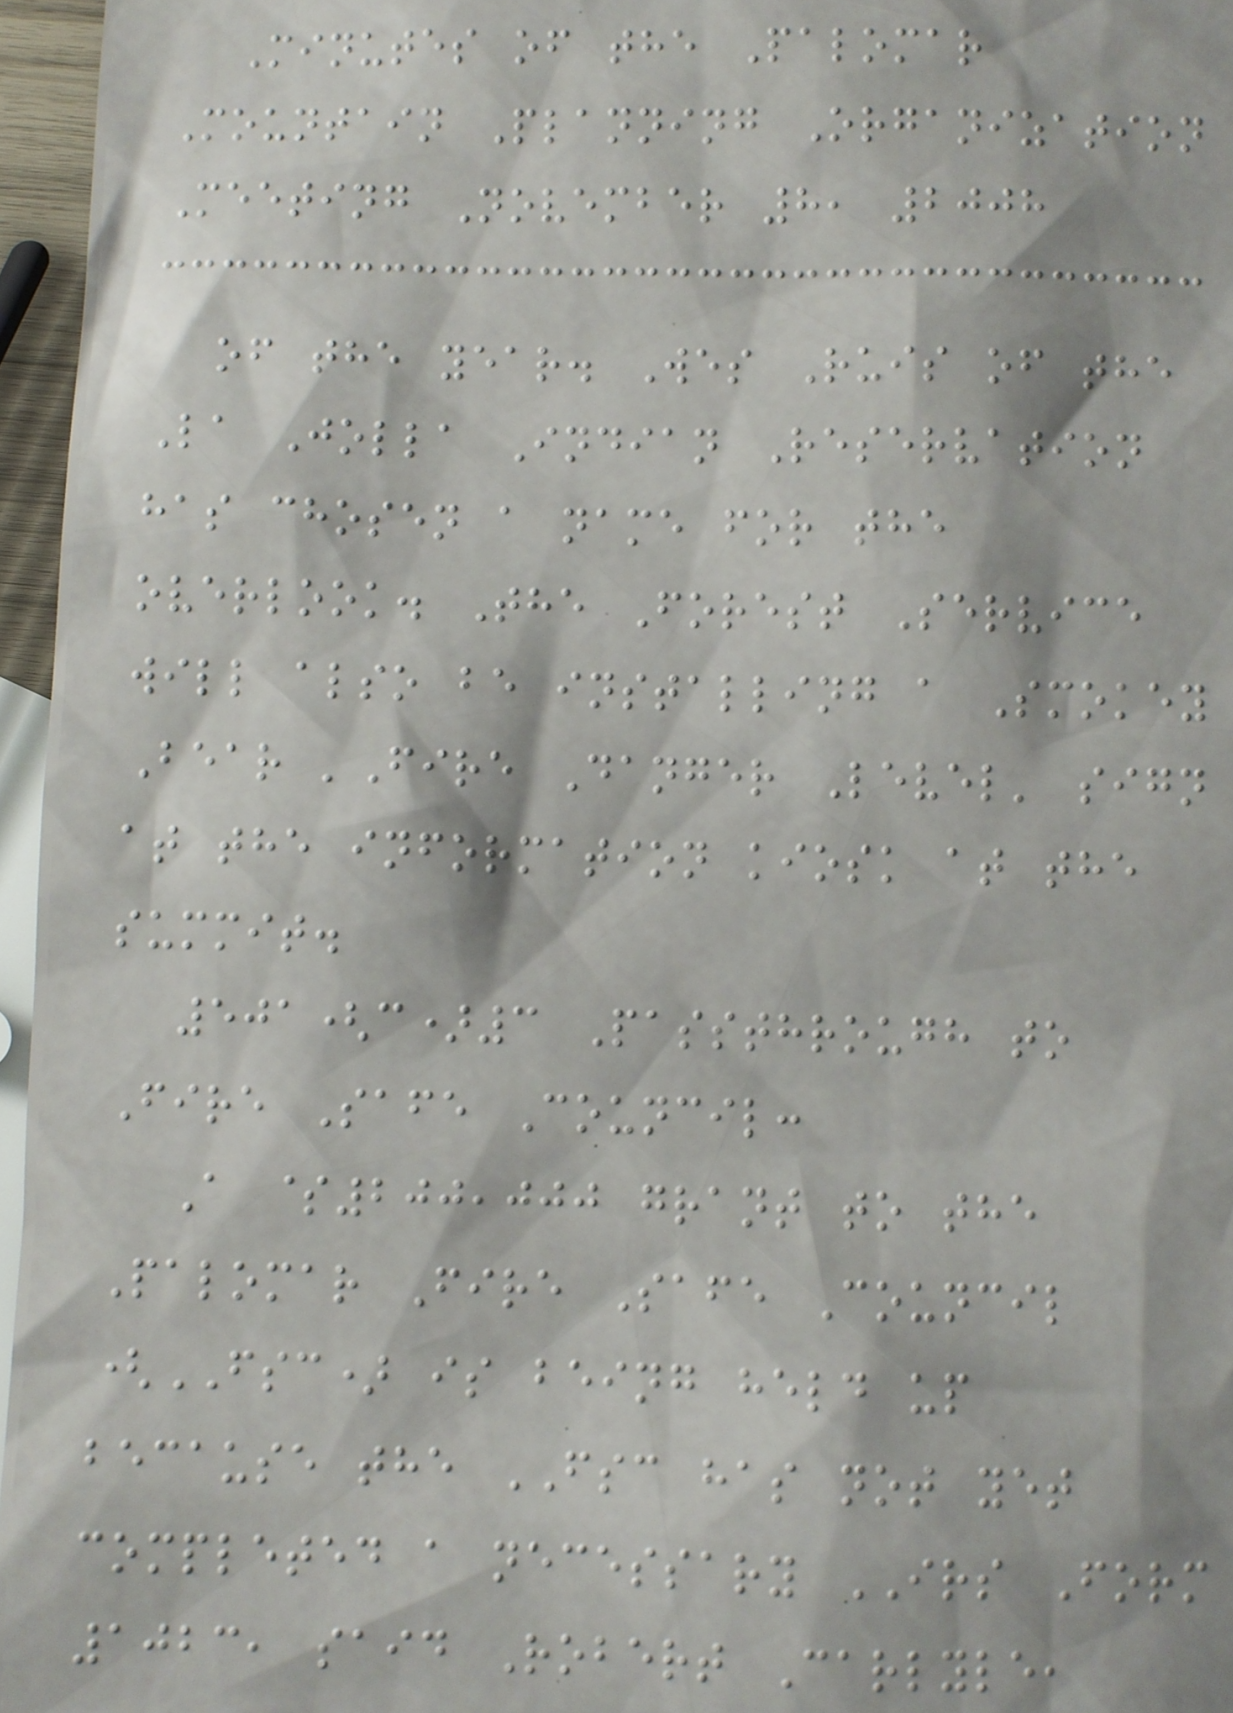Minutes of the Palomar
Mountain Planning Organization
Meeting November 8, 2008
of the year. Wes Ruis of the
La Jolla Indian Reservation
has chosen a name for the
overlook. The Forest Service
will also be installing a Smokey
Bear 'Fire Danger Level' sign
at the information kiosk at the
summit.
501(c)3 Passthrough to
Fire Safe Council:
A $200,000 grant to the
Palomar Fire Safe Council
(FSC) is being held up
because the FSC has not yet
completed a necessary IRS Form
1023, said Robert Carlyle,
